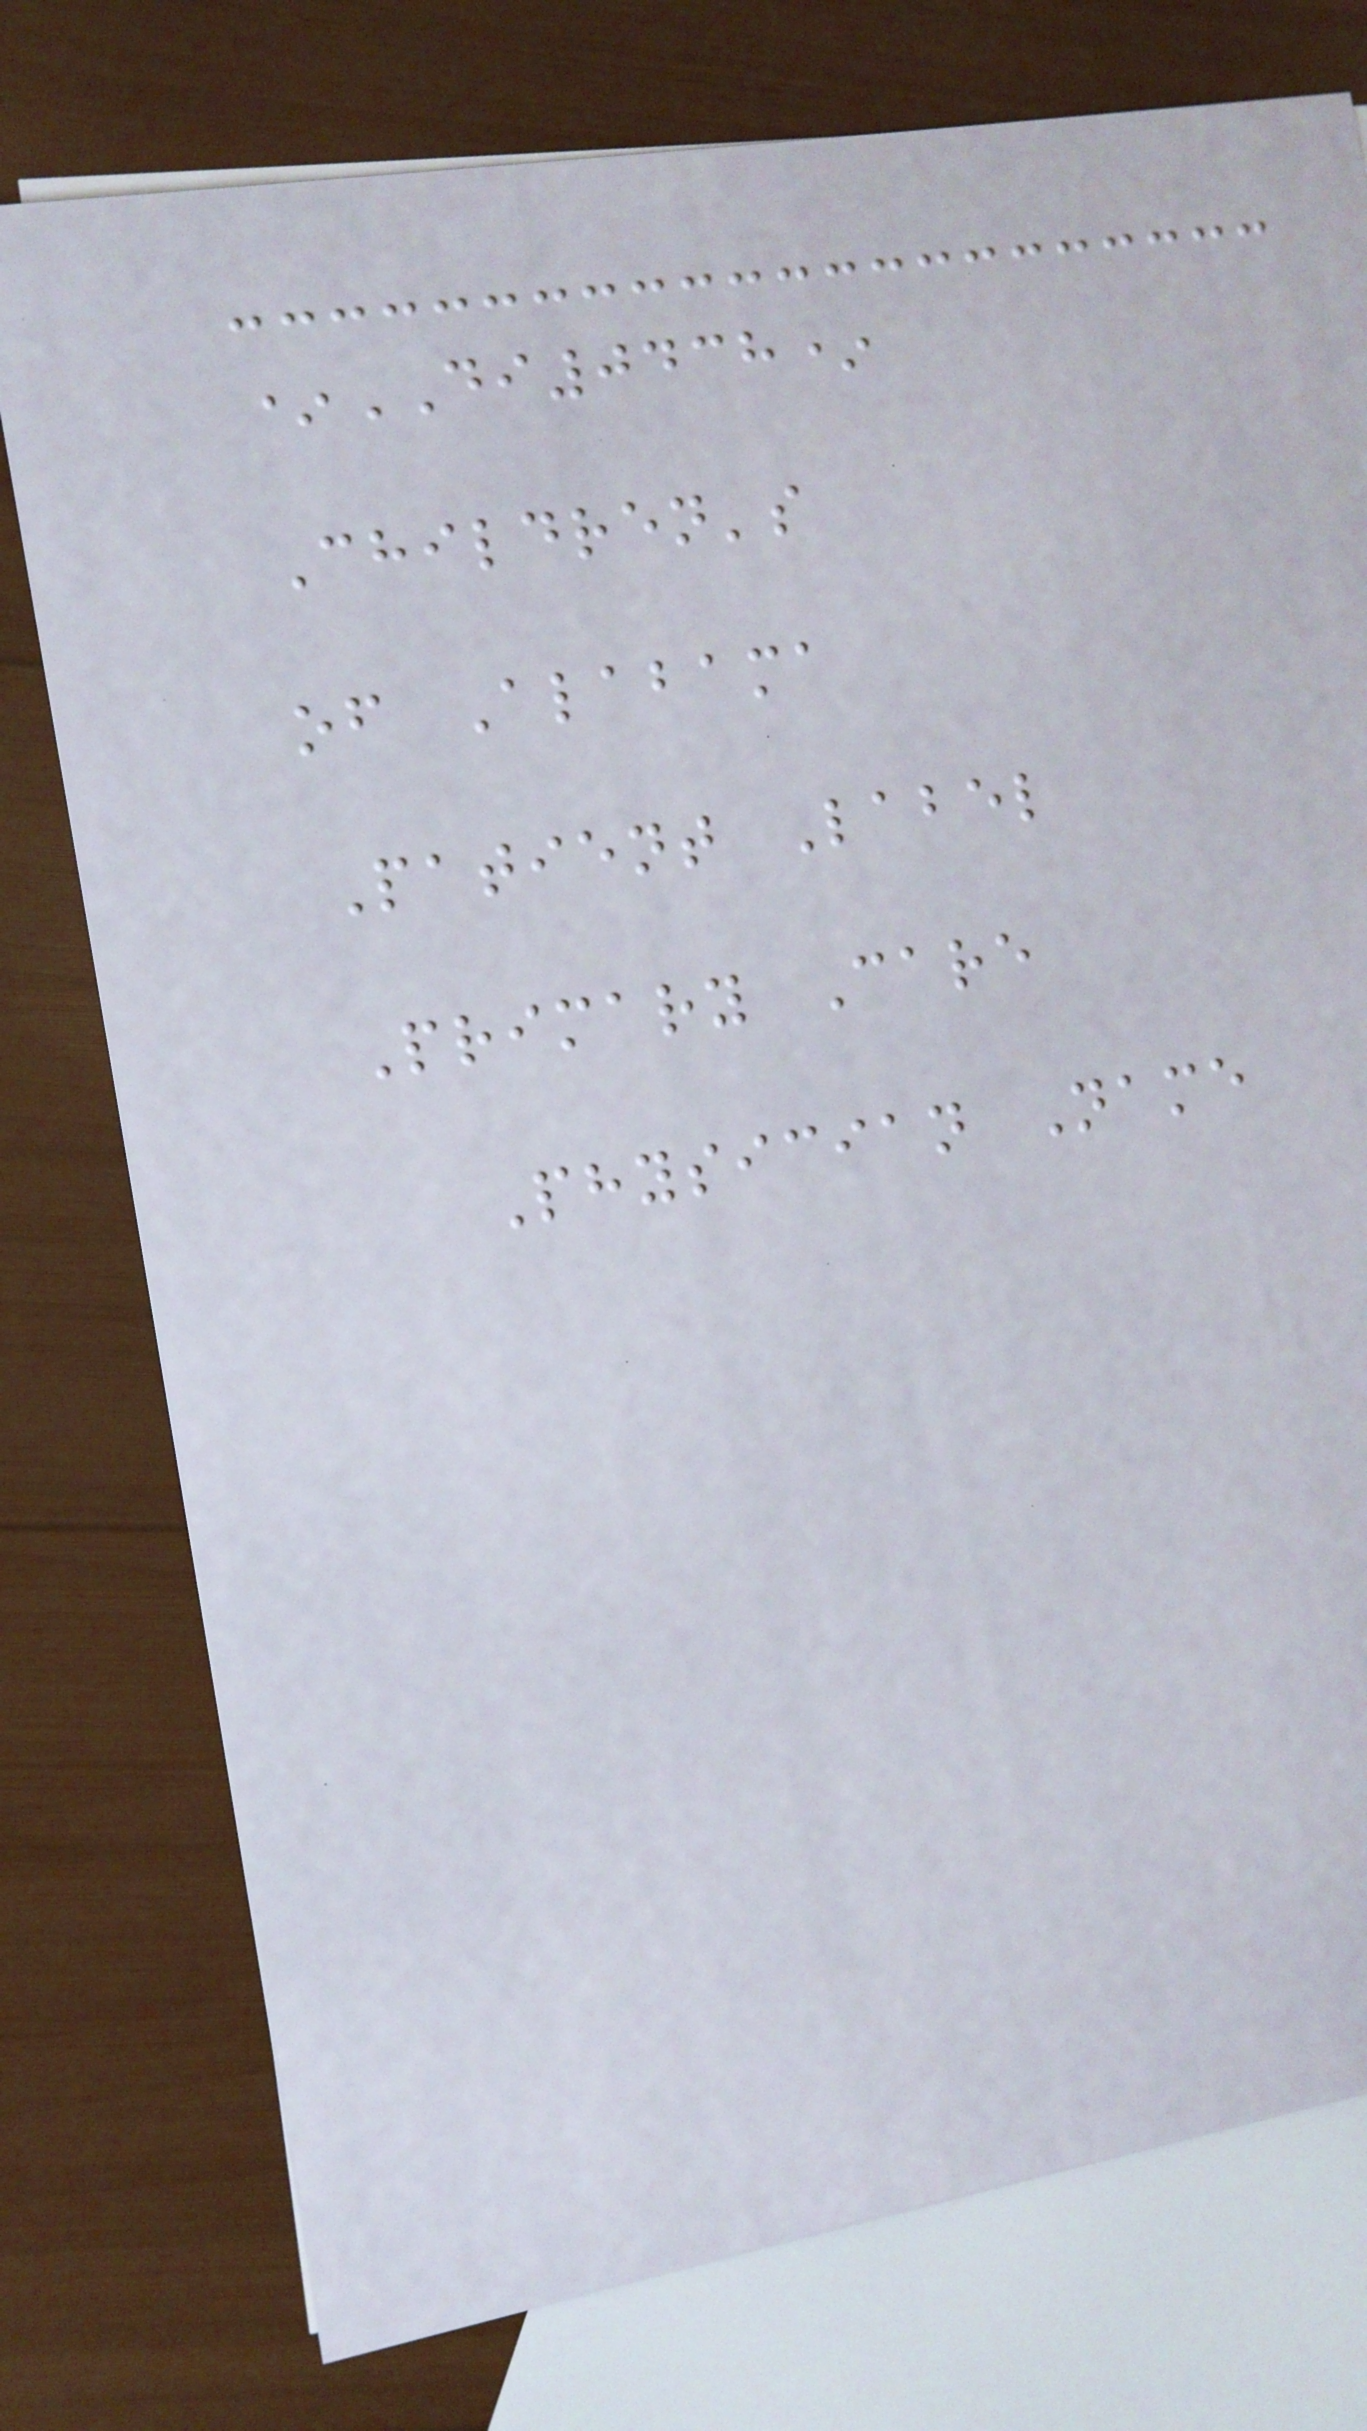*DI0438*
Children's
of Alabama
Patient Label
Primary Care
Physician Name
